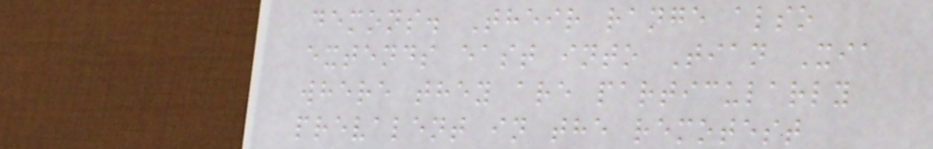demons. Their range also
extends east into Tian Xia
where they are particularly
prevalent in the remotest
